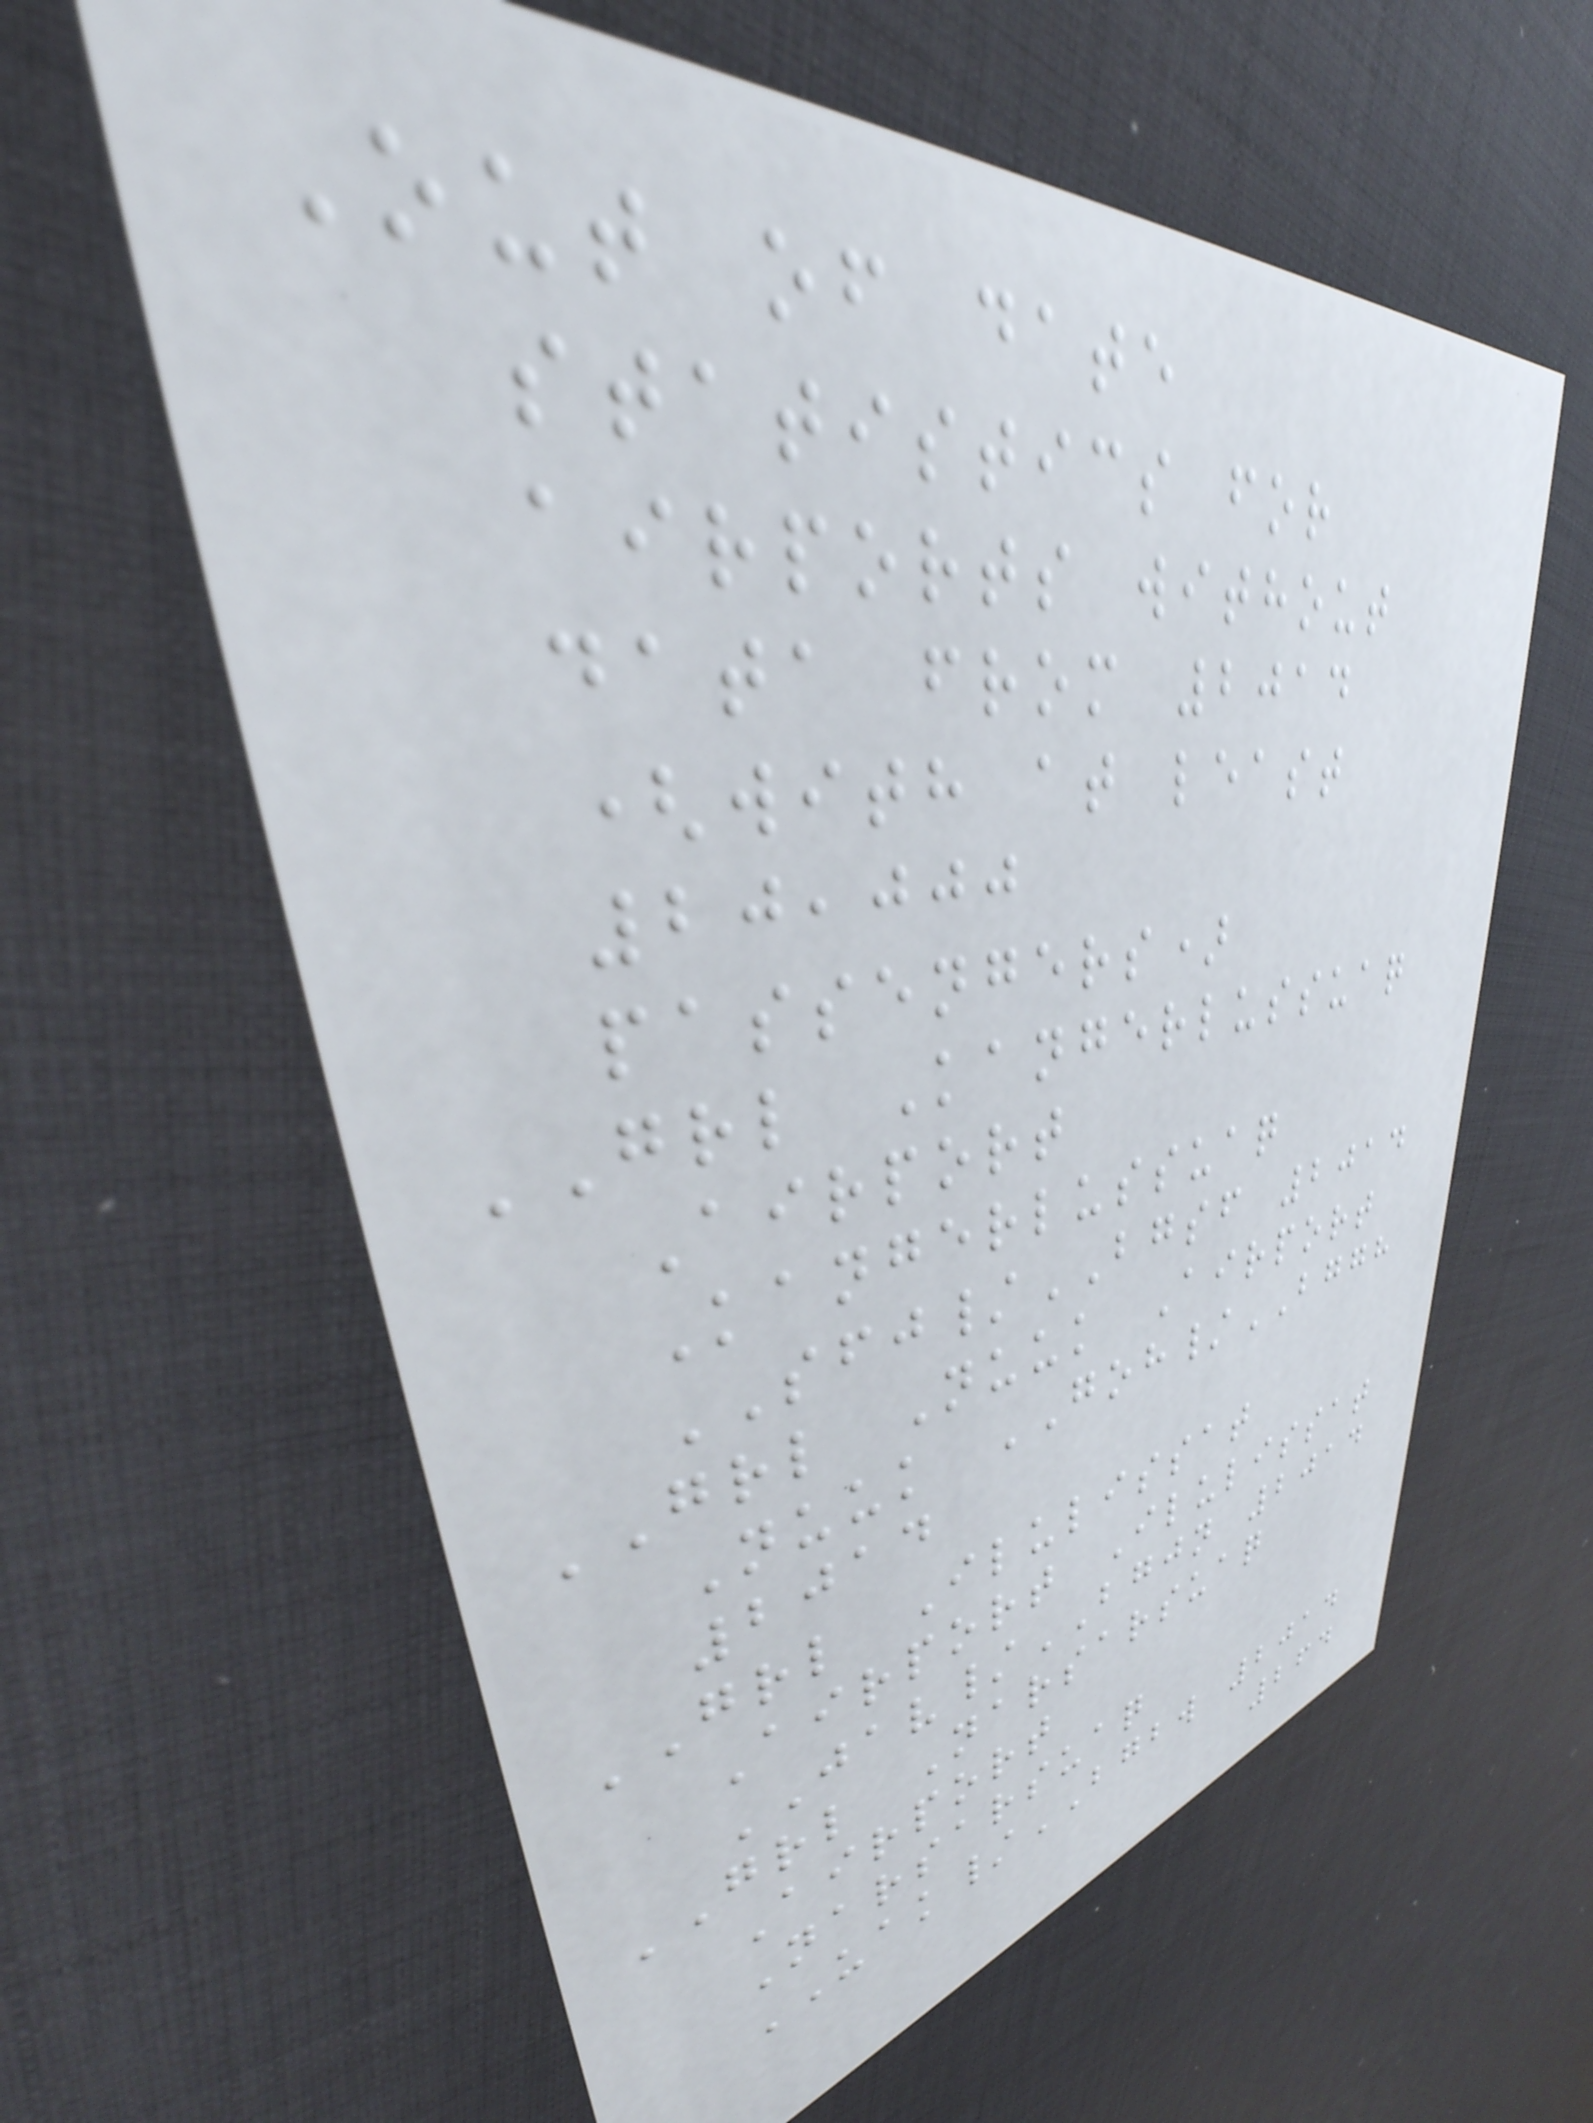Out of date
statistics for
airports without
data from 2014
(with at least
20,000
passengers)
GRL Kangerlussuaq
Airport
Kangerlussuaq
SFJ/BGSF 2014
GRL Nuuk Airport
Nuuk GOH/BGGH
2014
GRL Ilulissat
Airport Ilulissat
JAV/BGJN 2014
GRL Narsarsuaq
Airport
Narsarsuaq
UAK/BGBW 2014
264
